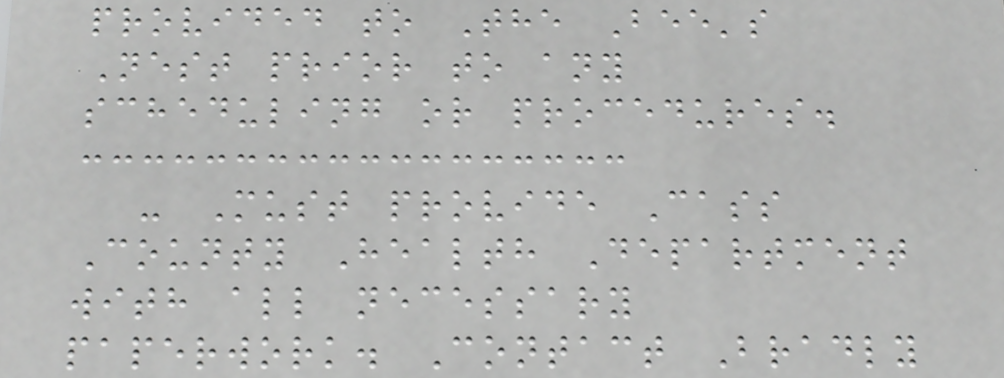provided to The Bee's
Nest prior to any
scheduling or procedures.
- Must provide Cass
County Health Department
with all necessary
paperwork. Contact Bradly
